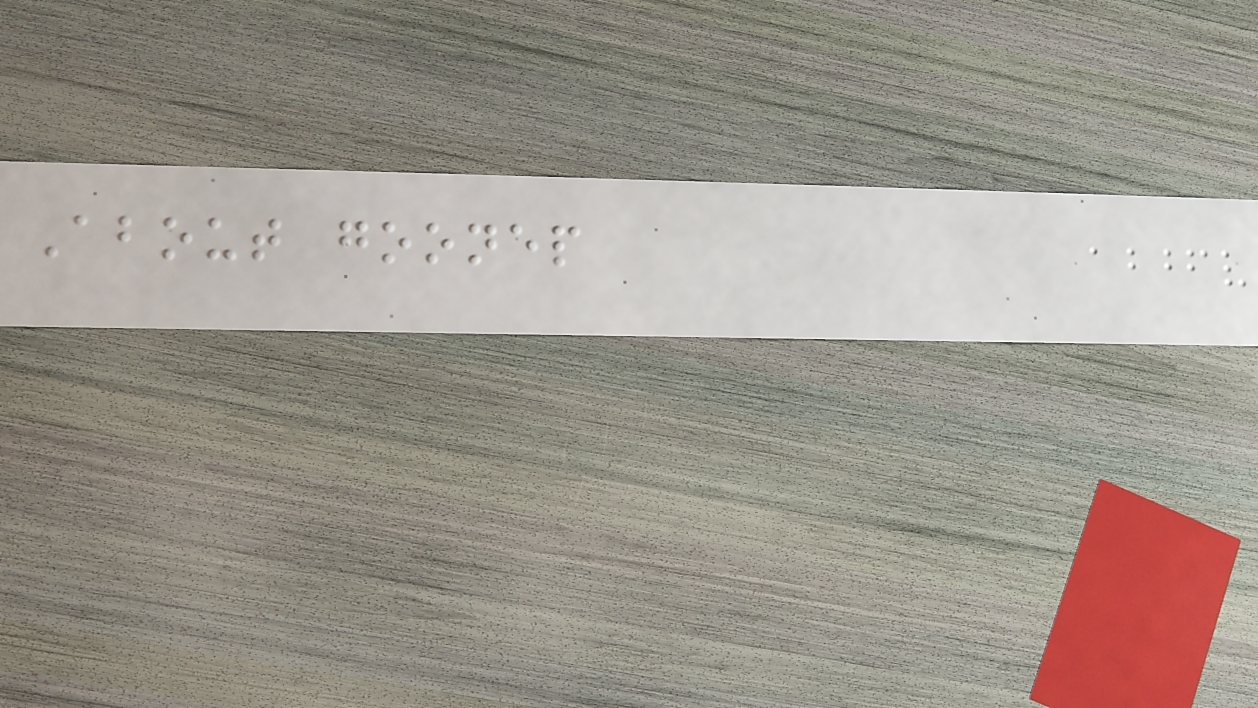About goonep
